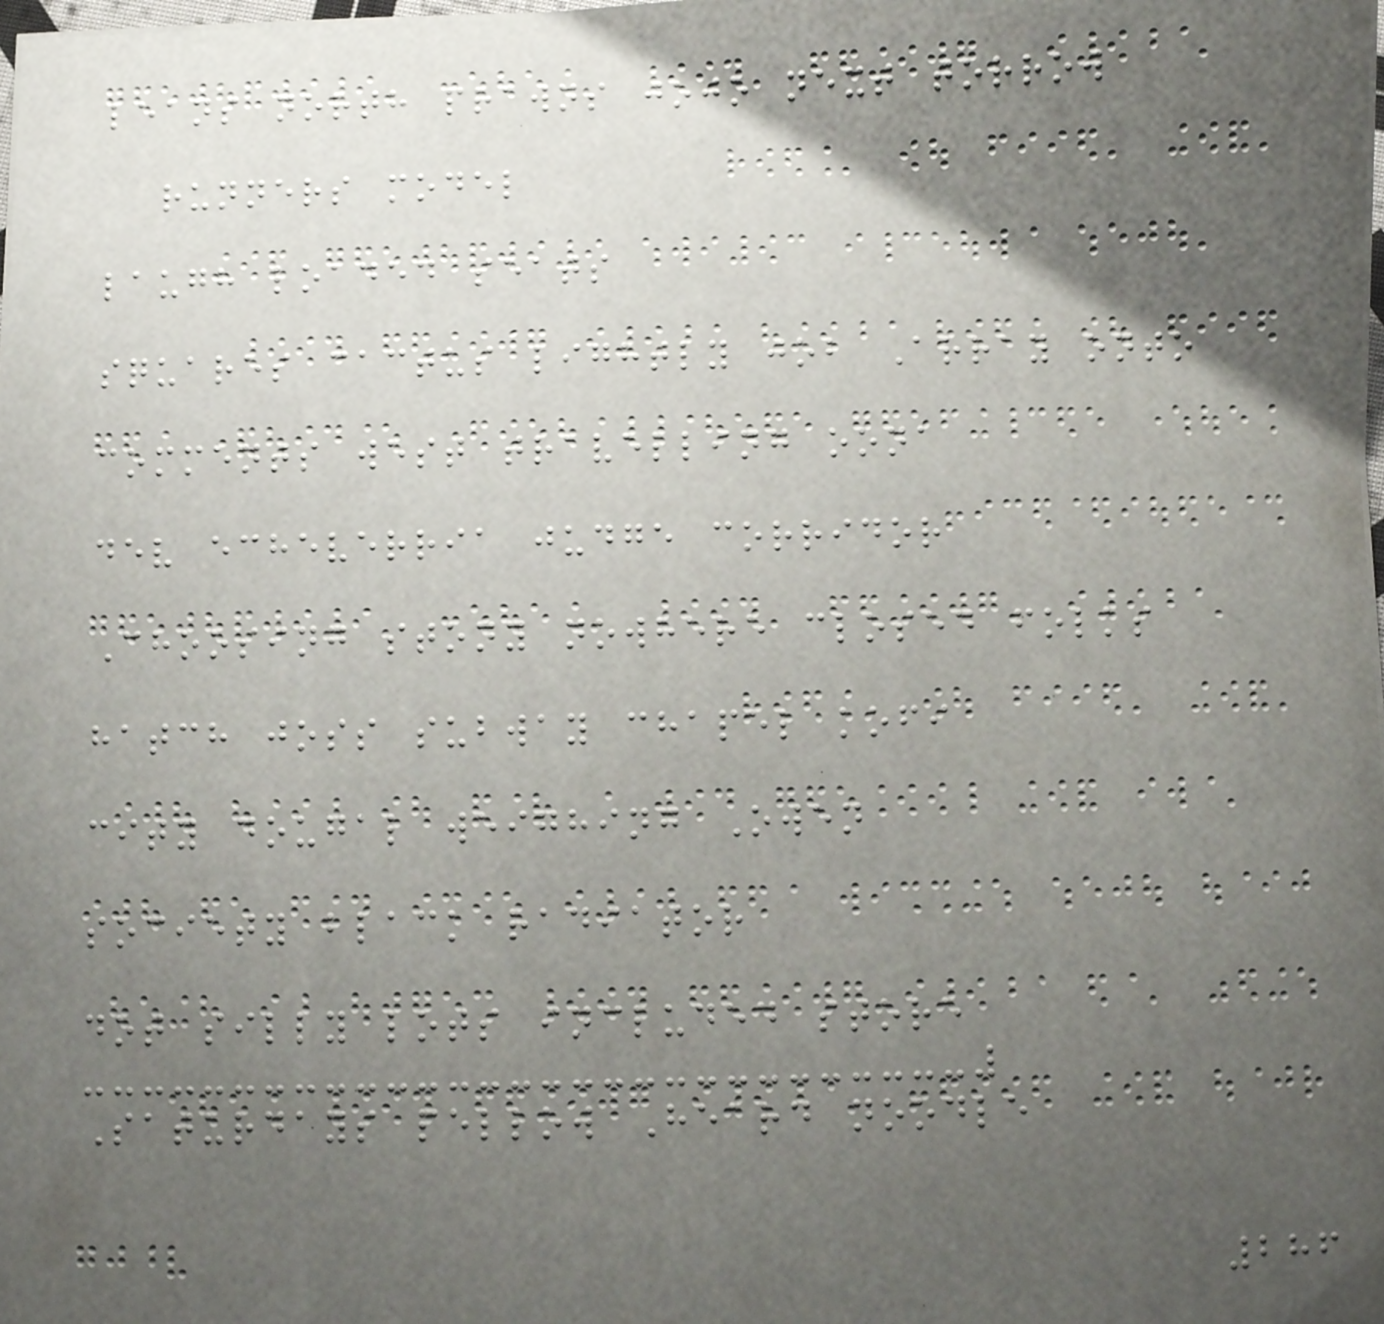leans north prawns jojo next torrow
runners model
laugh loaded seats
squares cactus lightly job Array onto
comments west travelling oona
dev echeverria judge corridor
Choosing stony nowhere closed folks
hatch joss subway chapel kofi
city dougal weighing Owen
society black radiator
dot silly lots included store
Saturdays pellow Heard noodle
286
